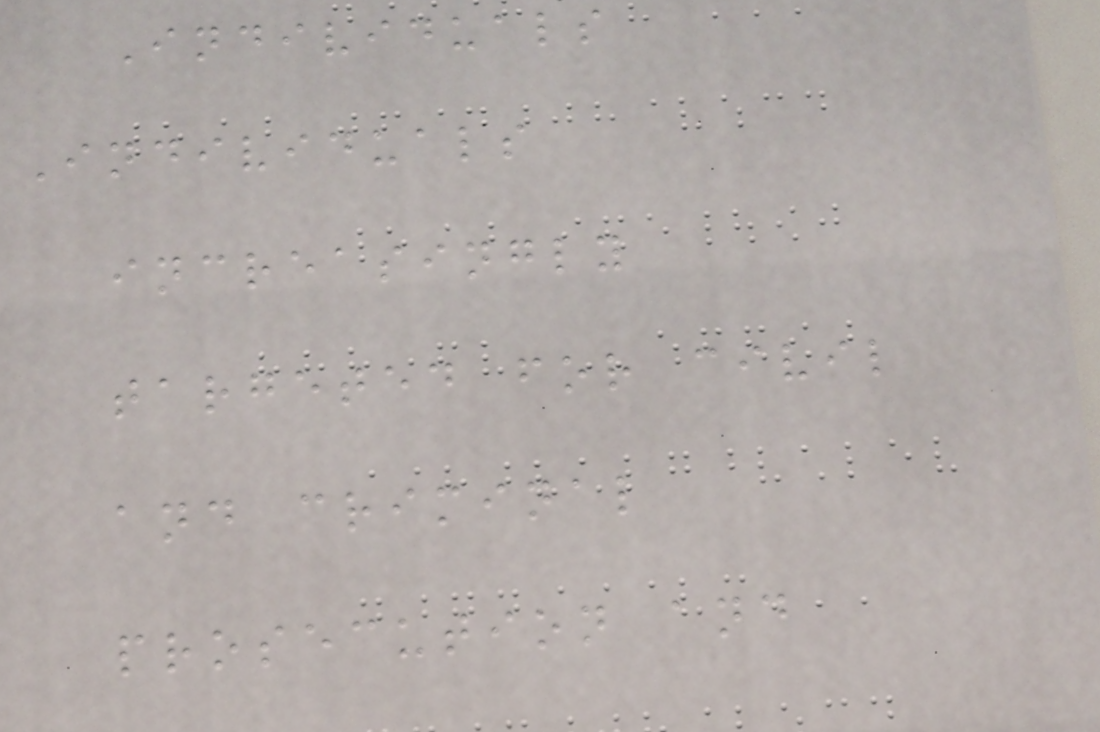Individuals
Individuals
increasingly
targeted for civil
and criminal
prosecution and
